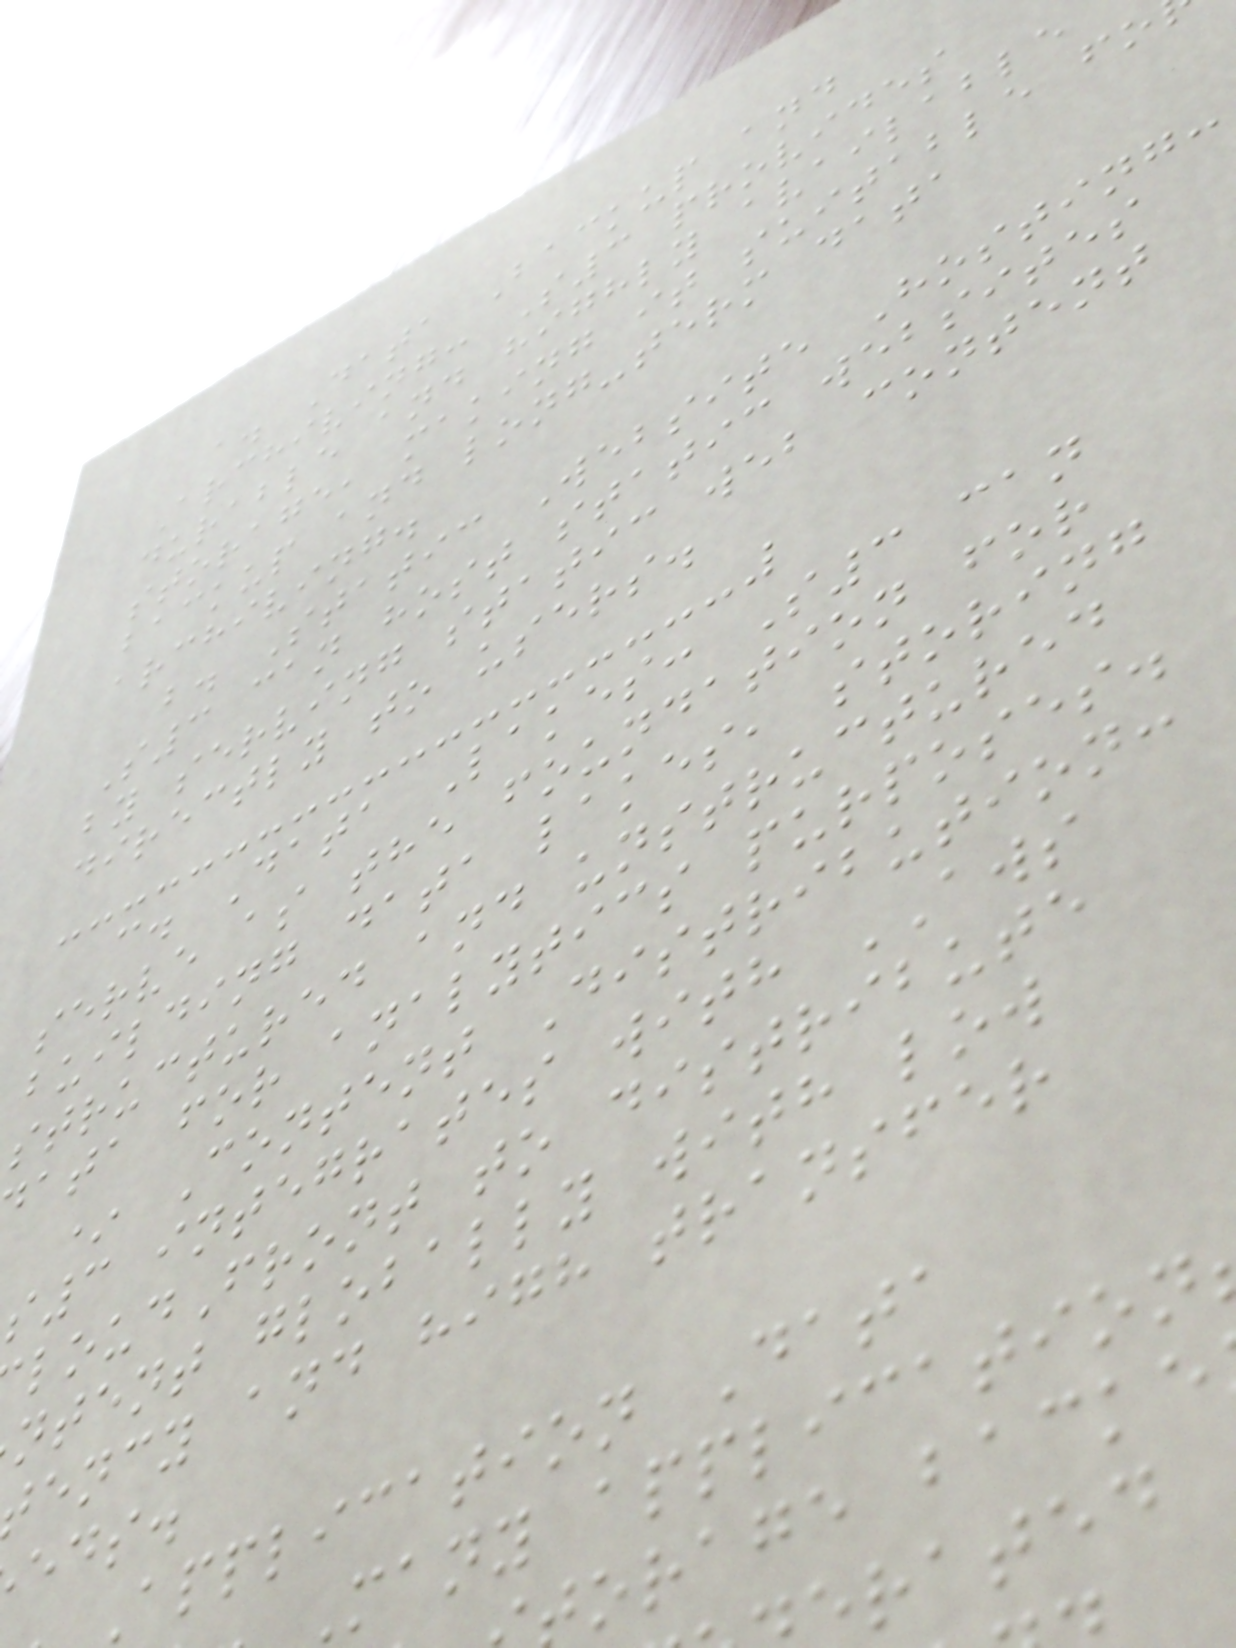a. Data Backup and
Archiving: S3 provides
durable and highly available
storage, making it suitable fo
backup and long-term data
archiving.
b. Static Website Hosting:
S3 can host static websites
by serving static web content
directly to users.
c. Data Lakes: S3 can
serve as the foundation for
building data lakes, storing
structured and unstructured
ata for analytics purposes.
* Content Distribution:
s3 integrates with AWS
loudFront to distribute
ntent globally with low
ency and high transfer
eds.
application Data
many application
orage backe
